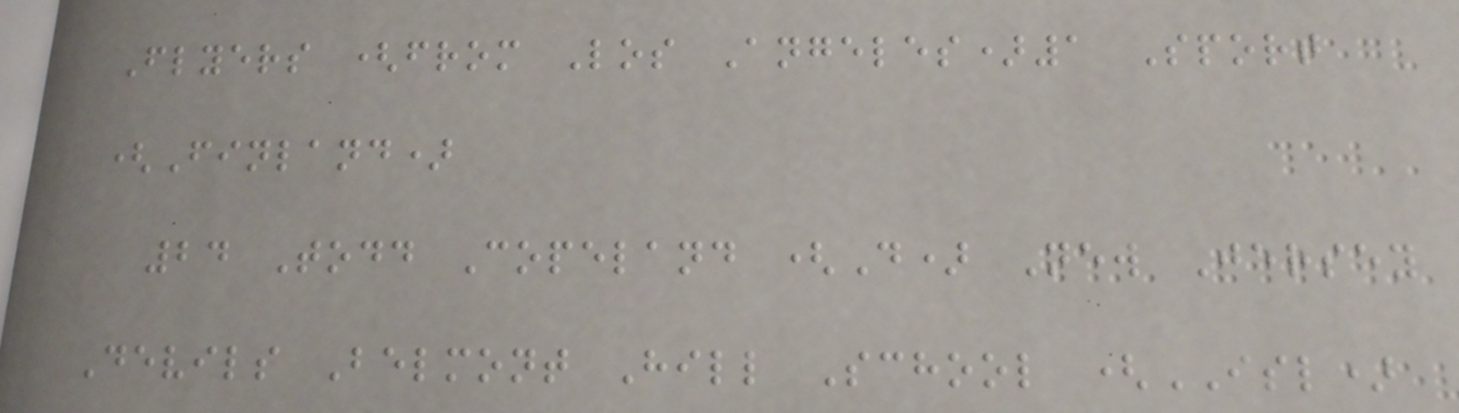Flyers (from Los Angeles)1 Sport
(Finland)
24 Todd Copeland (D) New Jersey
Devils Belmont Hill School (ISL)
